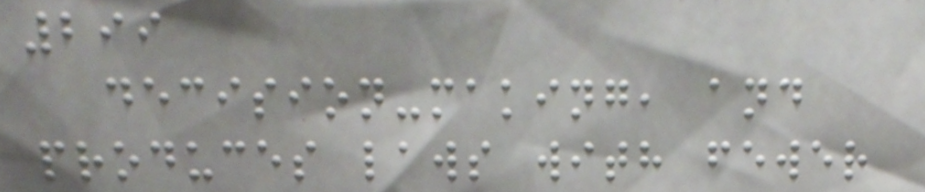299
decision-making, and
produces laws with fewer
